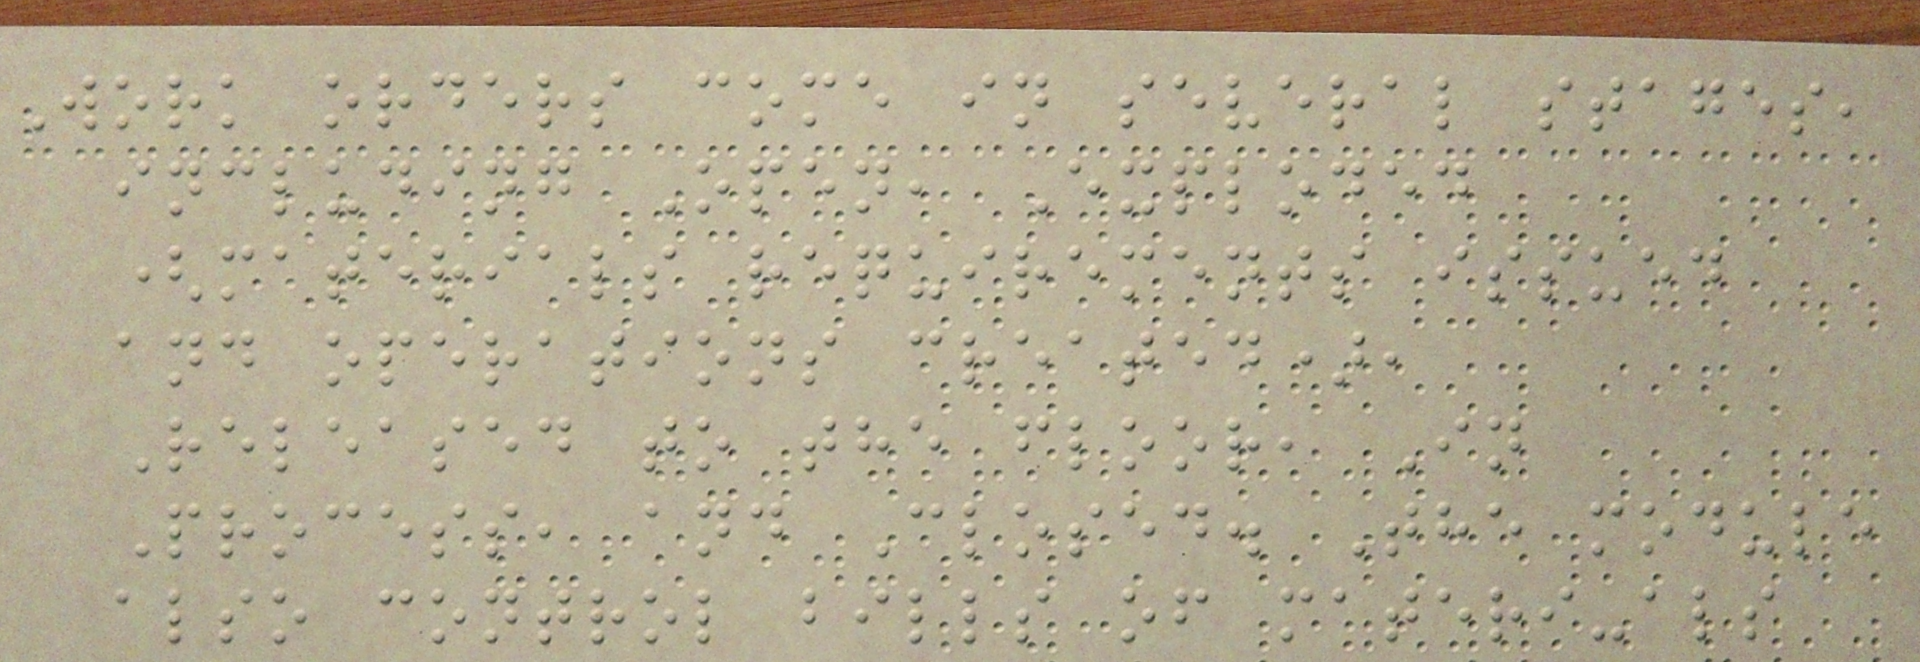Work orders come in several stages,
including Open, Exploded
(materials requirements issued
and operations created),
Released to the floor, In
Process, and Closed. The module
also control bills of materi-als
